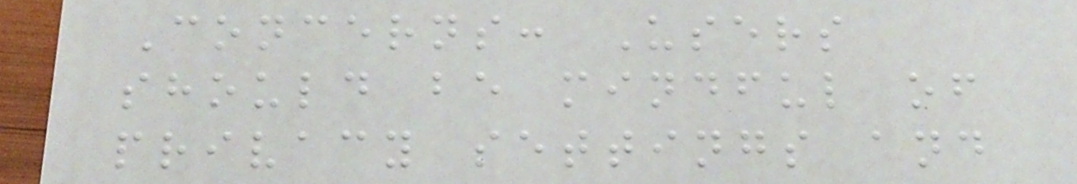Concerns: Users
should be mindful of
privacy settings and
